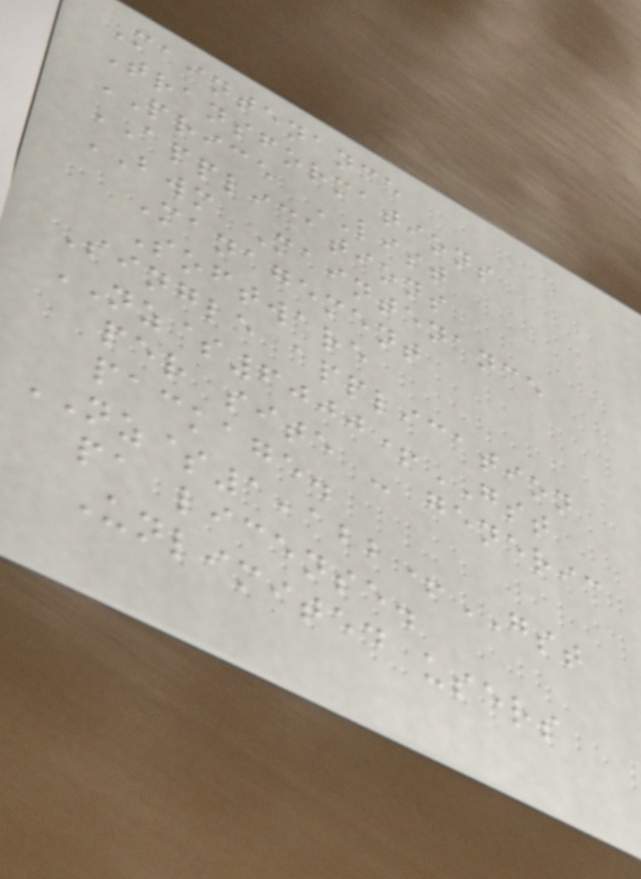Maintenance
Transformations
PRICE LIST
APPLICATIONS
BWM Maintenance
Management
Software
Single application
NZ$6000+GST
per site - generic
package.
NZ$1,122+GST
pa license.
Unlimited users
